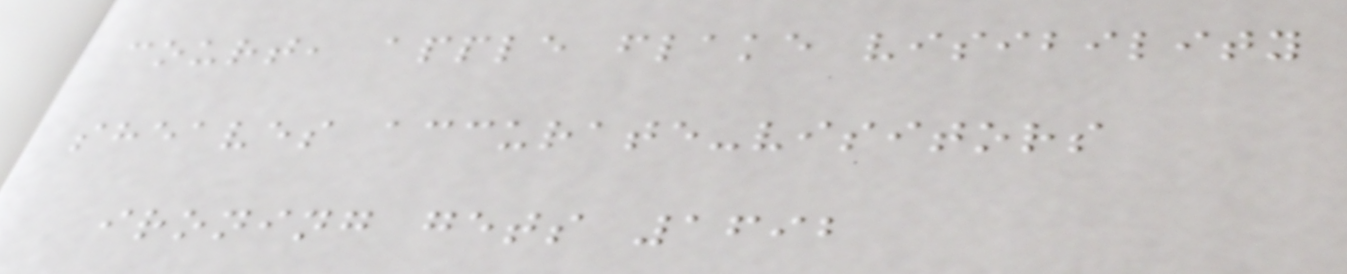court, apple flake visibility
sheaves accurate-visitors
ironing gets 1692
